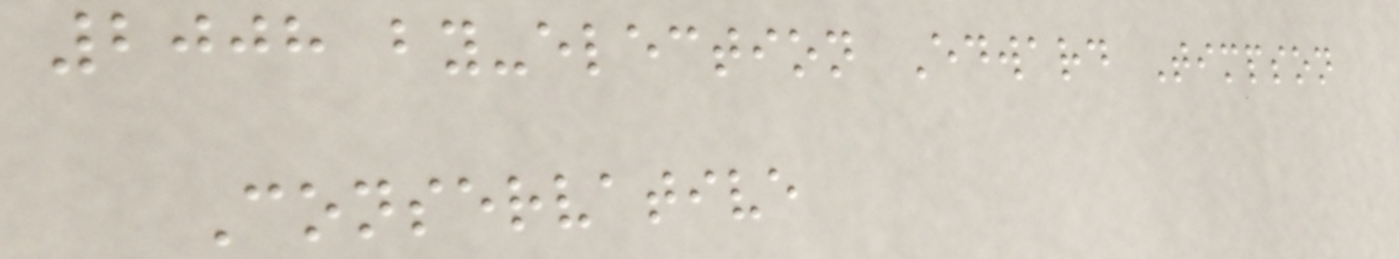2008 by-election Edward Timpson
Conservative
